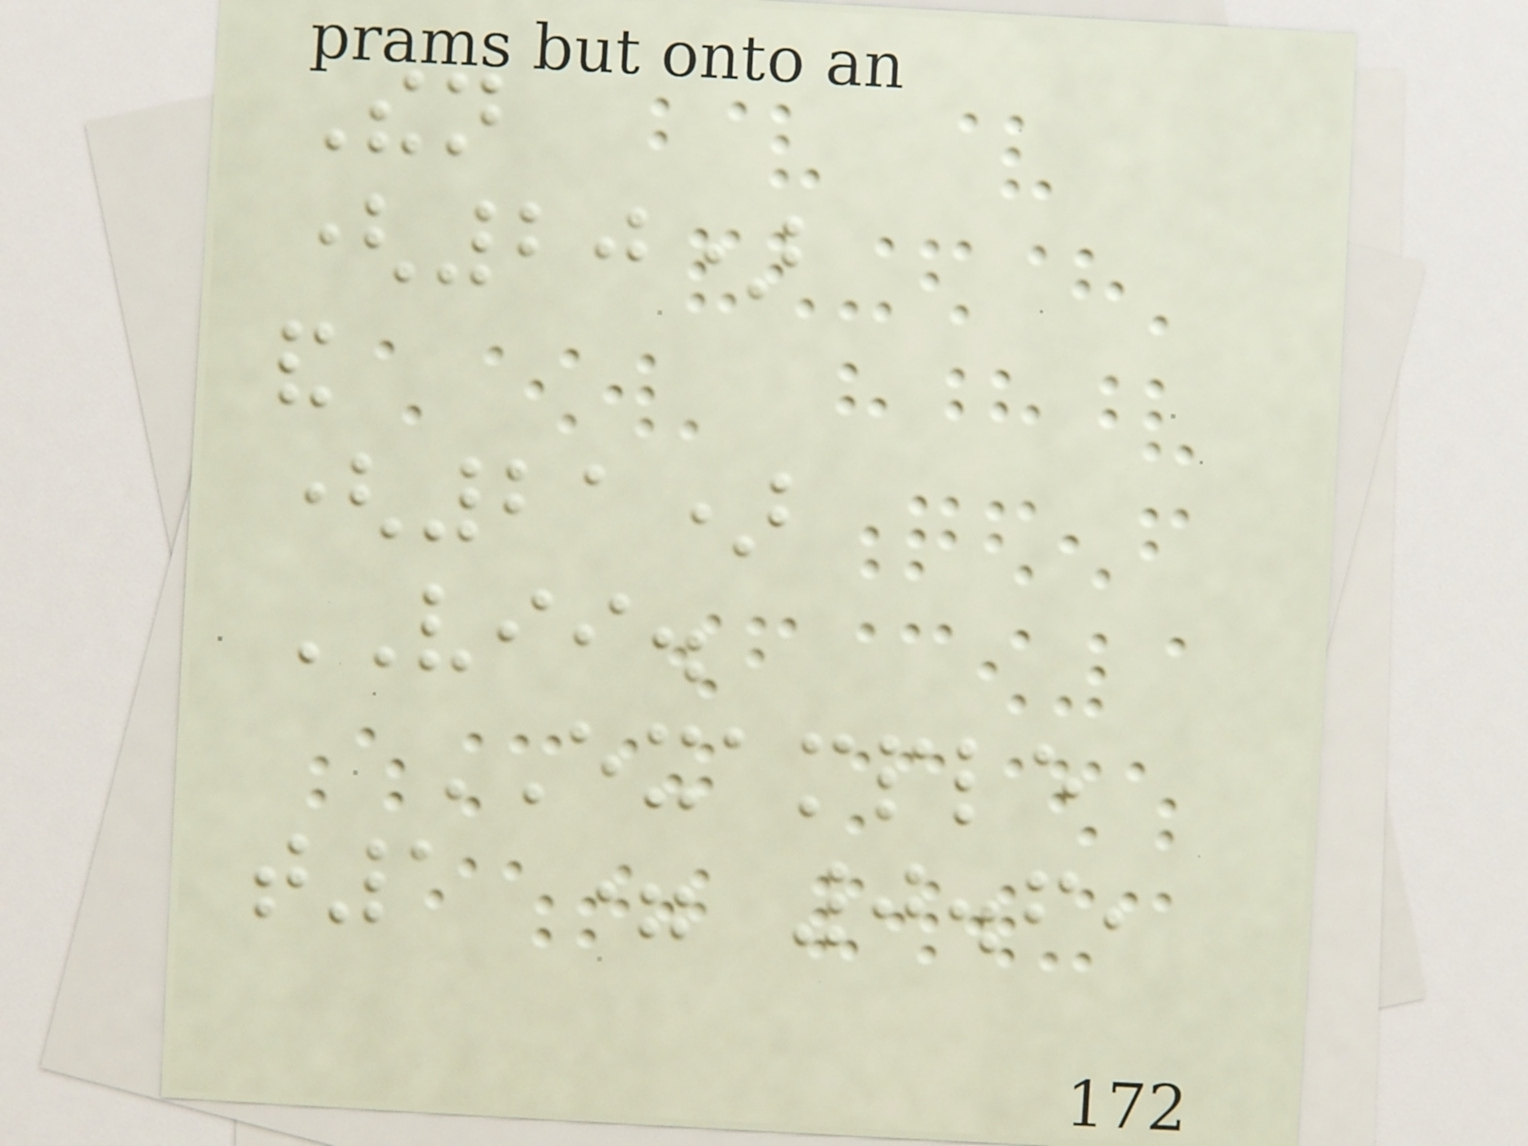Then
(20)
and
(21)
VII.
EXAMPLE
t1 = 0.6,
